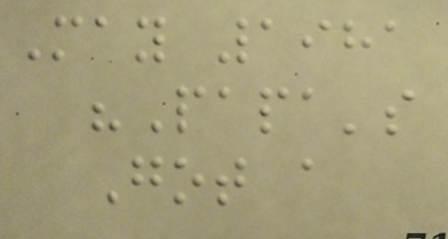May 1981
"Papa's
Got a
